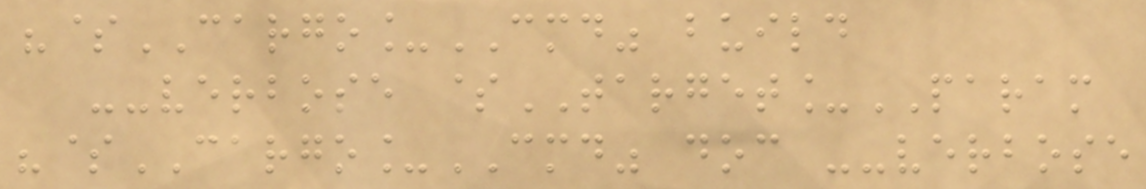"$CARGO_CMD" build
--verbose $TARGET_PARAM
"$CARGO_CMD" doc --verbose
